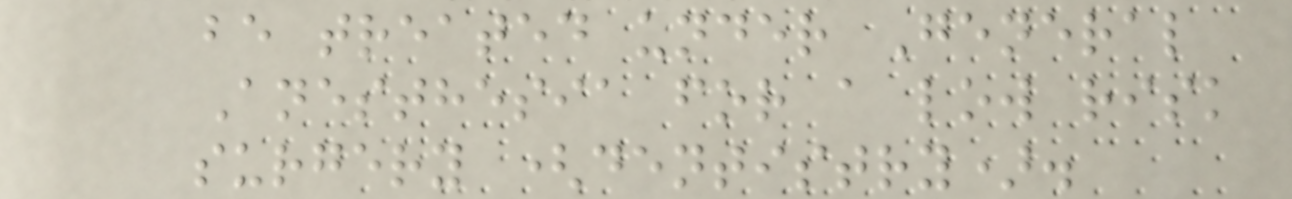be treated under General
Anesthesia for a low risk
surgery (dentistry).
